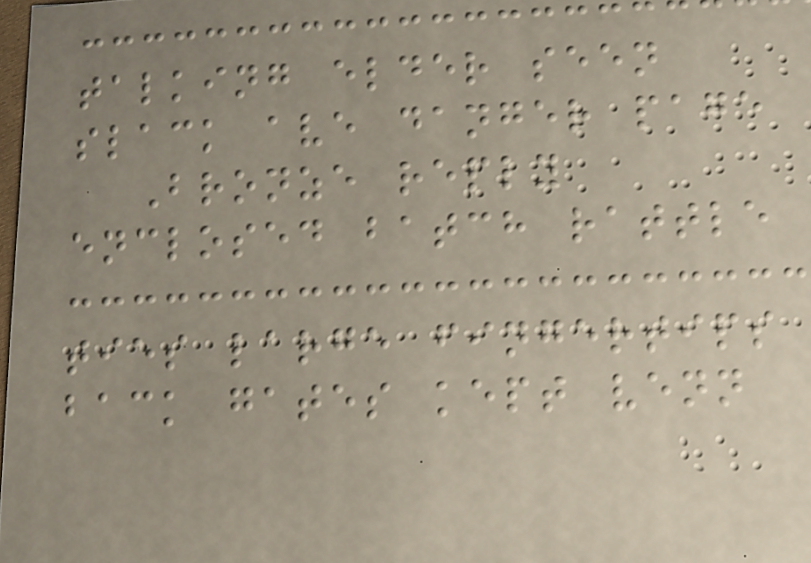talking elder seen
slack ave danger page
Bronze reply
enclosed batch rattle
ties large fingertips
back gates kept venn
